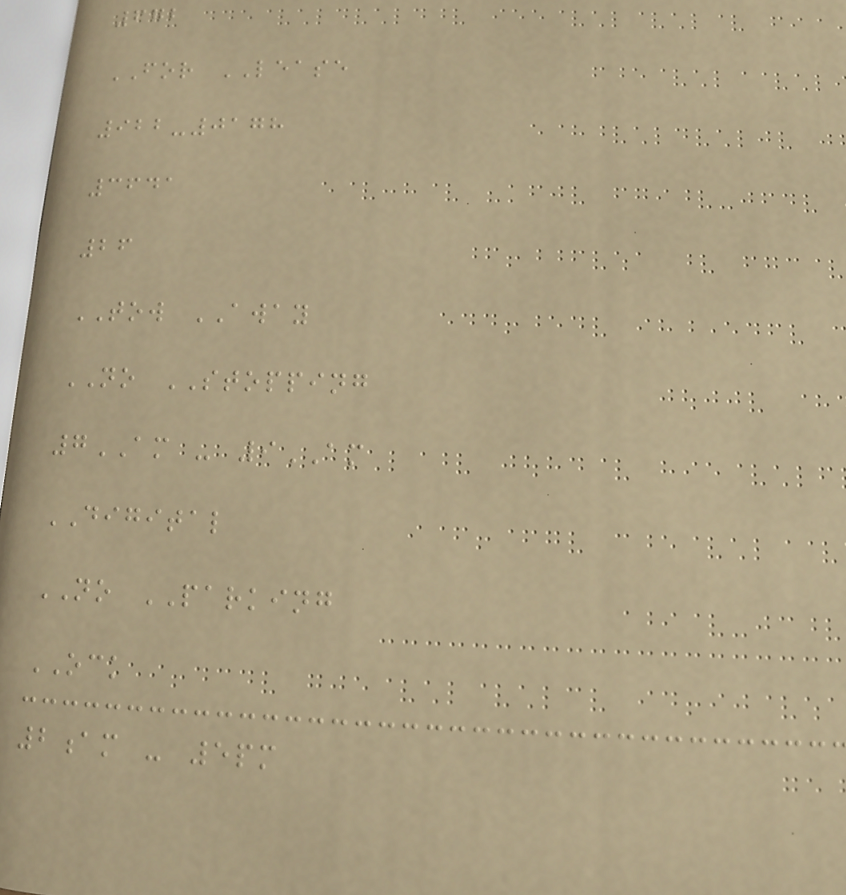672
FOR LEASE
922-0178
3641
26
TOW AWAY
NO STOPPING
7AM - 9AM
DIGITAL
NO PARKING
OCK
2am - 5pm
